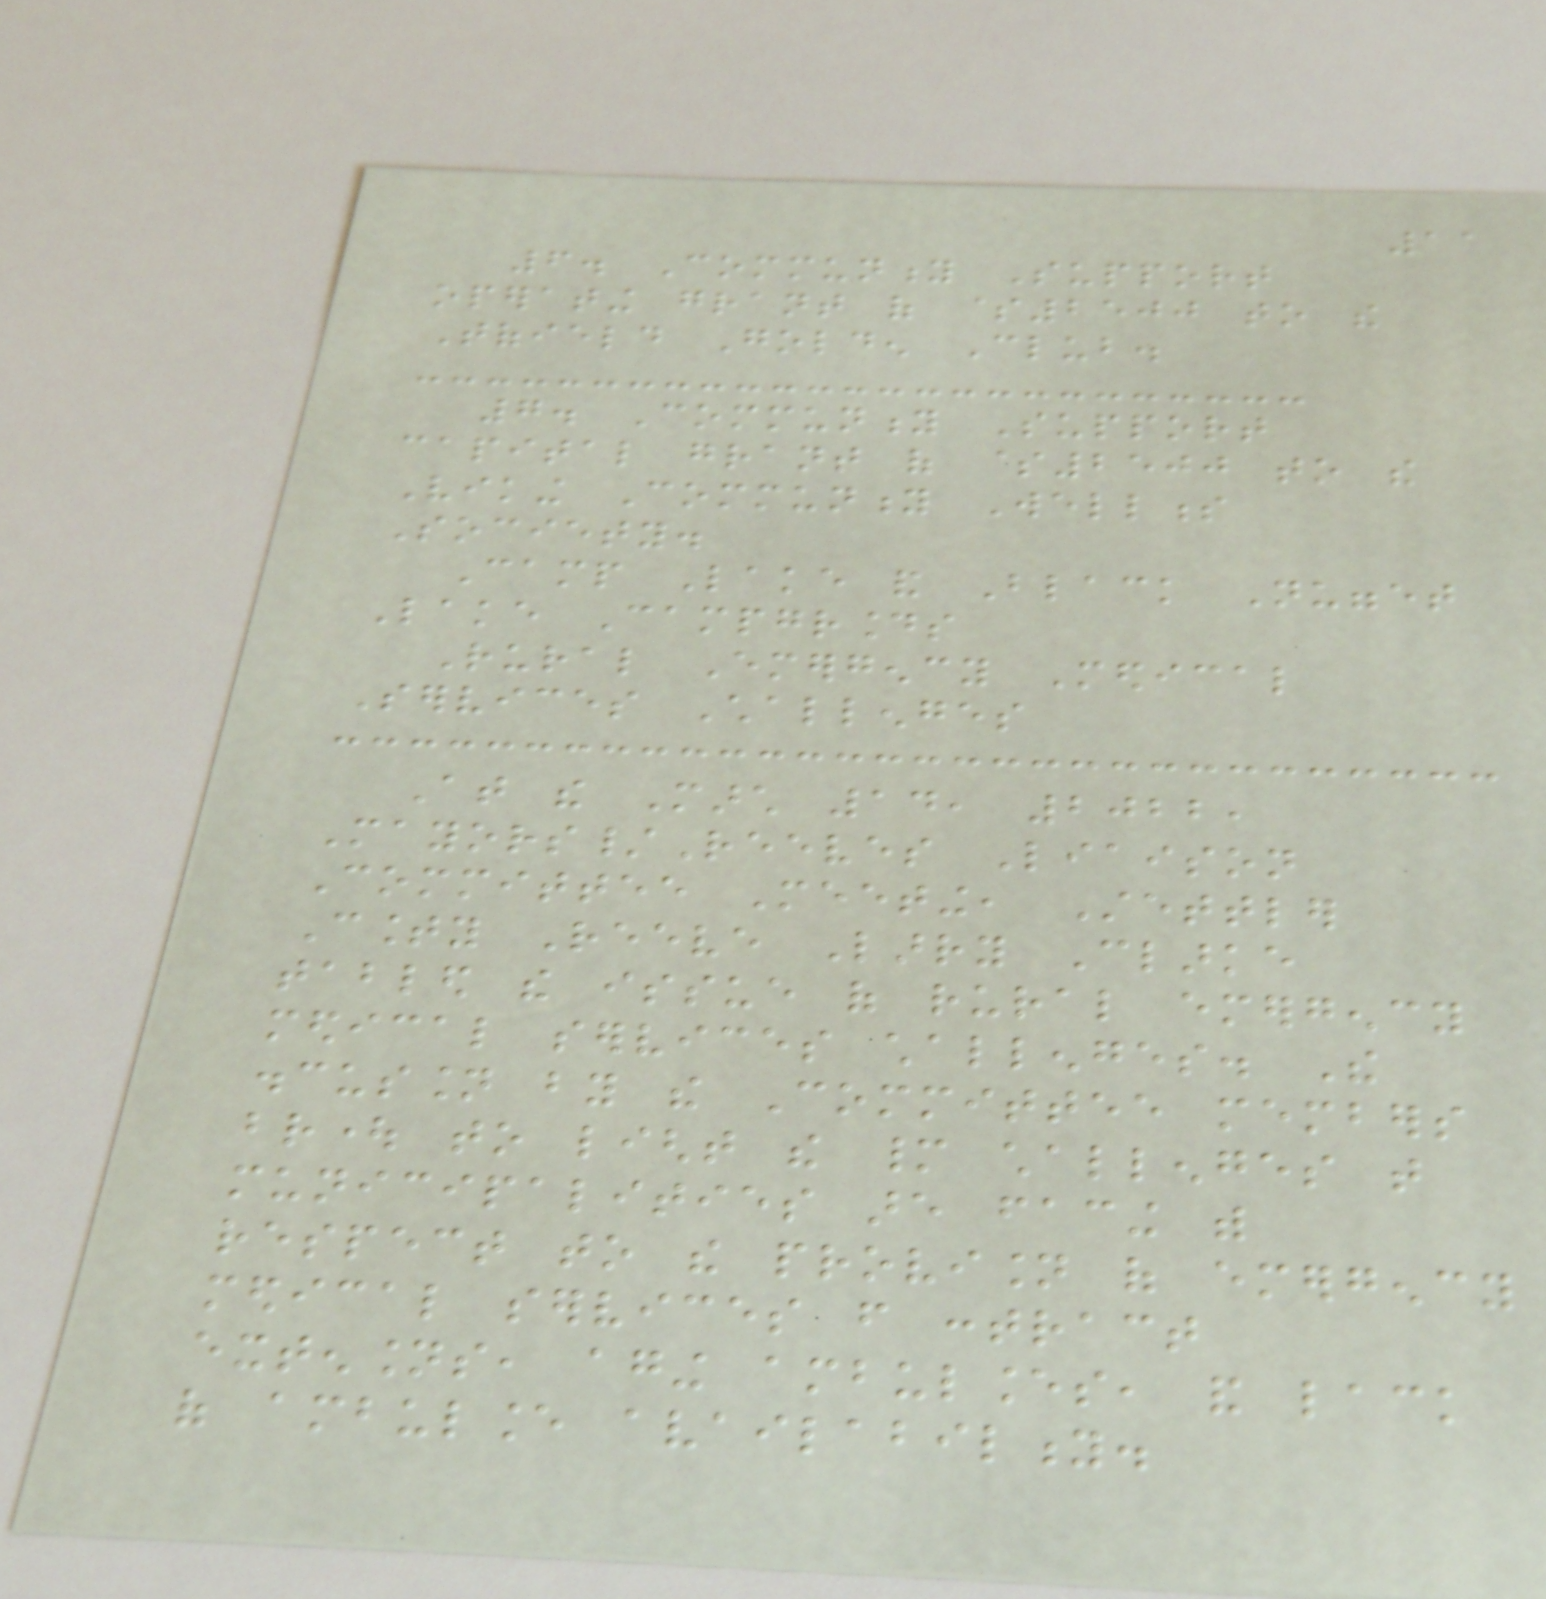11
6. Community Support
operating grant of $2500 to the
Tofield Golden Club.
7. Community Support
capital grant of $2500 to the
Viking Community Wellness
Society.
Camp Lake and Black Nugget
Lake Campgrounds
Rural Emergency Medical
Services Challenges
At the March 14, 2022,
Mayors/Reeves Liaison
Committee Meeting, Stettler
County Reeve Larry Clarke
tabled the issue of rural emergency
medical services challenges. The
discussion by the Committee members
brought to light the many challenges that
municipalities are facing with
respect to the provision of emergency
medical services from contract
extensions, aging ambulances, and lack
of ambulance availability.
